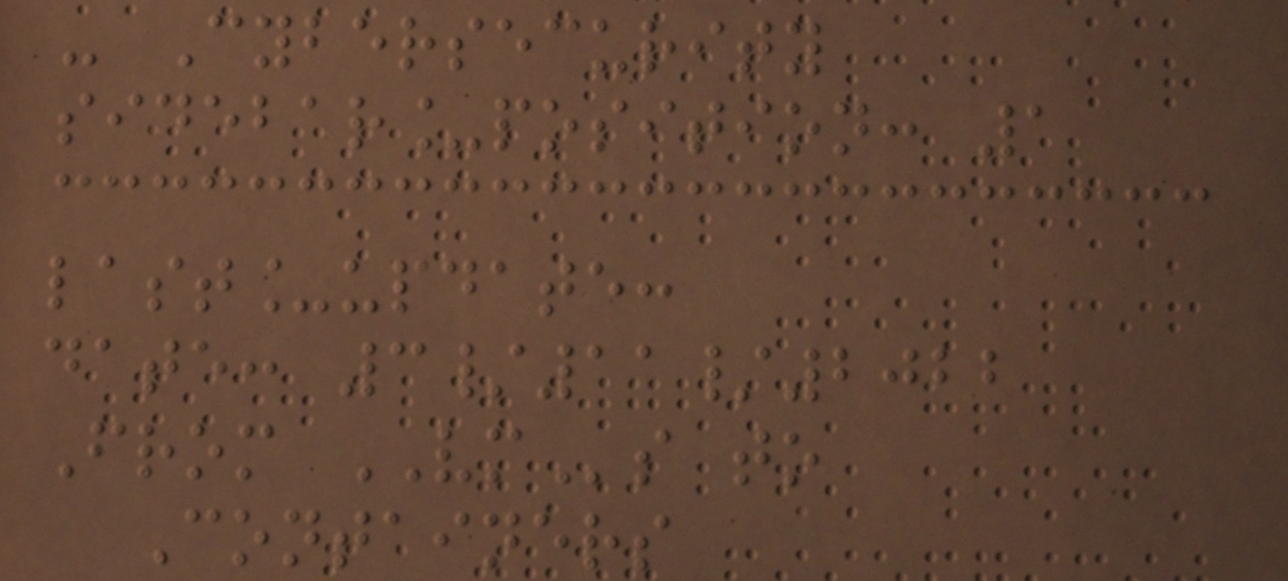- Cybersecurity
sidebar_position: 1
last_update:
date: 3/11/2022
From VMs to
Containers
